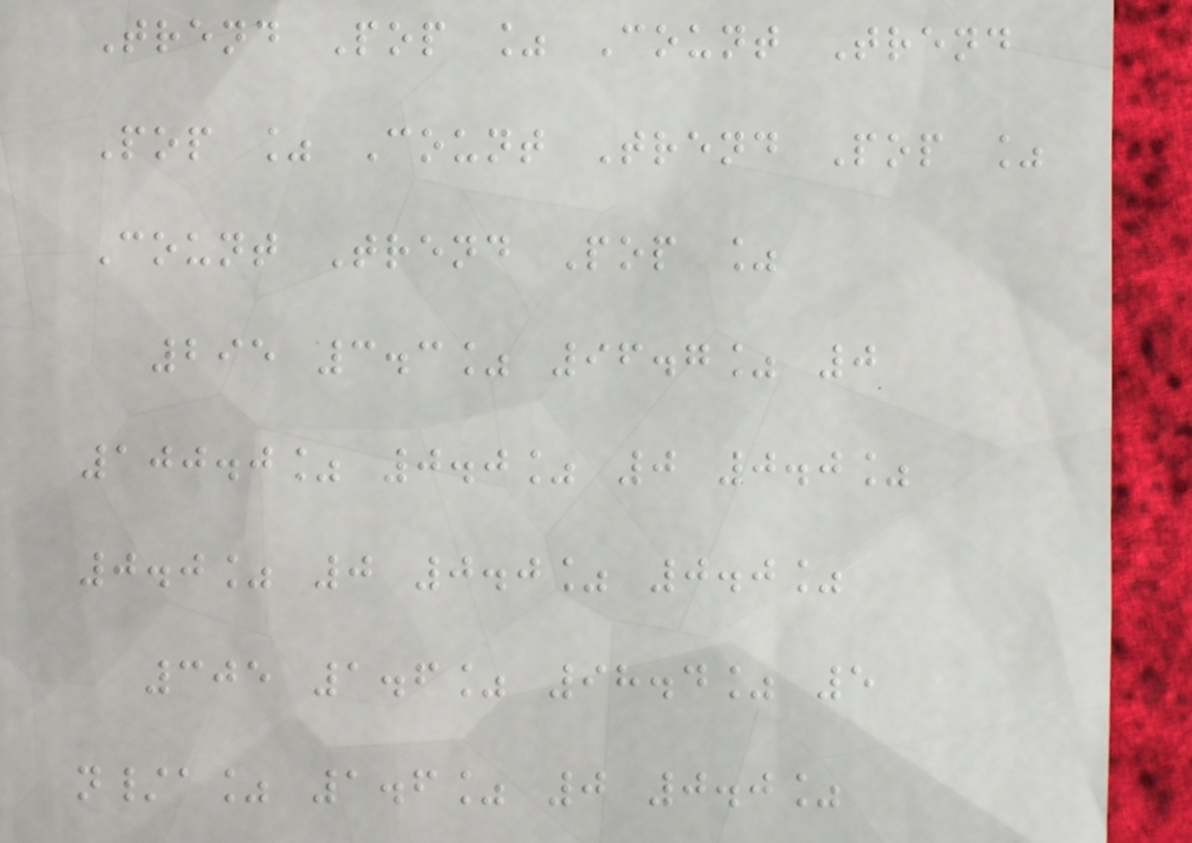Trend Pop % Count Trend
Pop % Count Trend Pop %
Count Trend Pop %
295 3.3% 96.7% 0
100.0% 0.0% 0 0.0%
0.0% 0 0.0% 0.0%
305 1.6% 98.4% 5
n/a% 1.6% 0 0.0%
